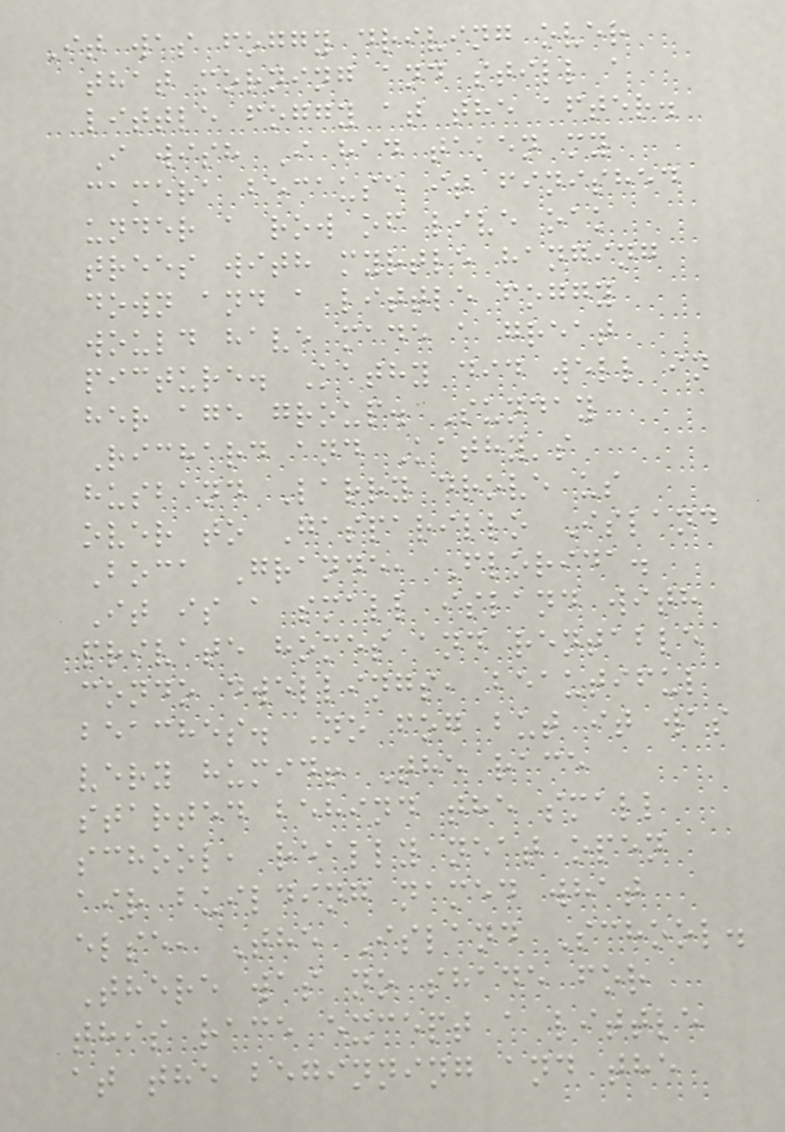It was foggy driving over
that morning and still a
little foggy at the after.
I wish I had taken my
camera because it finished
under a row of live oak
trees with myrtle hanging
down and a little foggy
would have made a great
picture. Kathy did well in
her age group. Sunday
Richard and Kathy's
husband Larry drove us
over to Gasparillo Island
Boca Grande, Florida.
It is a small island with
private homes and rentable
condo dwellings, beautiful
beaches. No fog but it was
very humid! The race
started behind the small
school, really neat open
air building named what
else, The Island School.
There was no shade for
this race except a little
at the beginning and the
